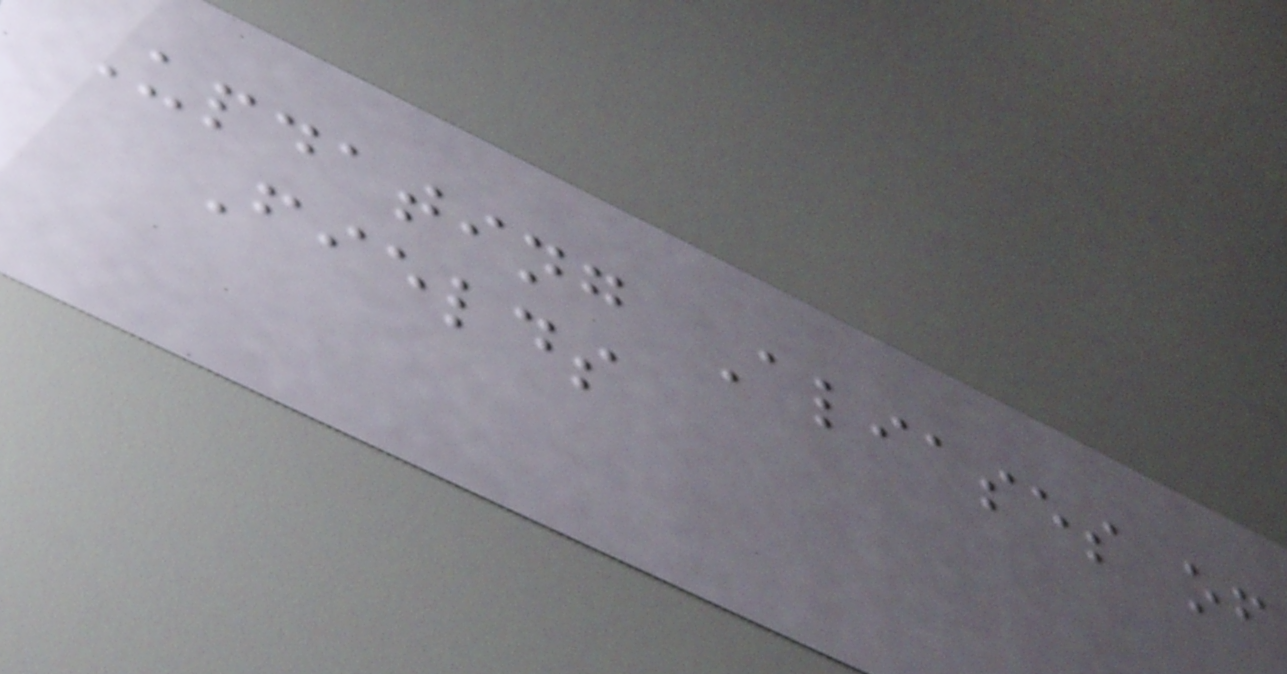Updating Aliases of
Fields
